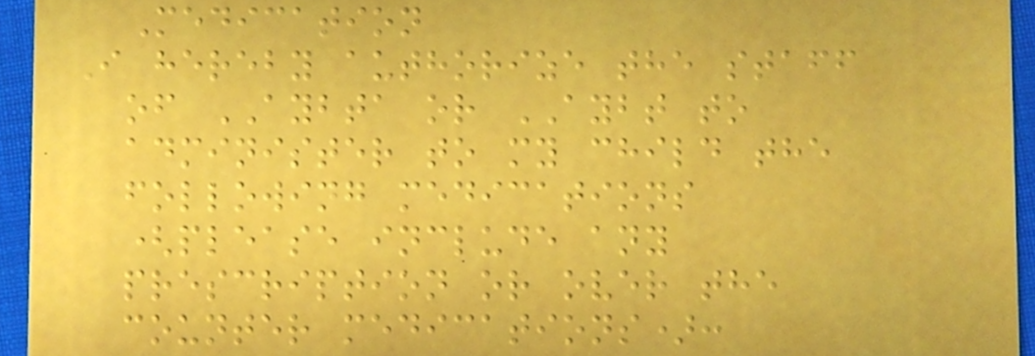Medication
I hereby authorize the staff
of AYBTA or AYBT to
administer to my child the
following medications
(please include any
prescription or over the
counter medications):
